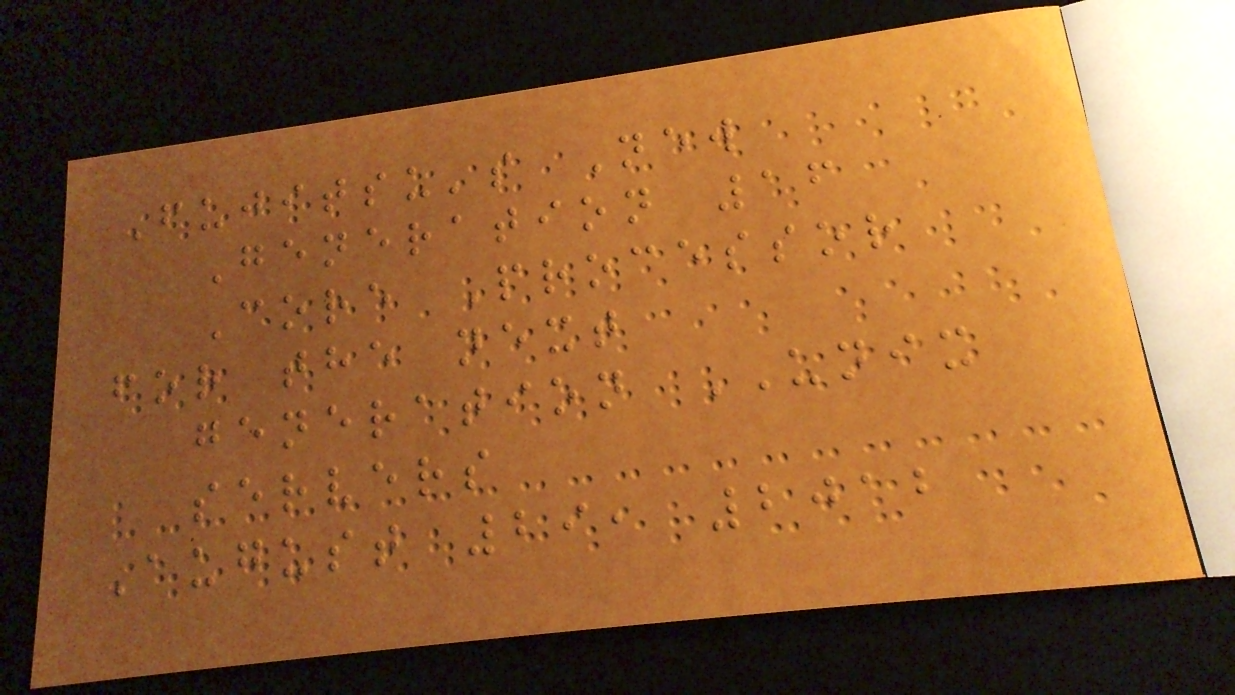Fujitsu's New
Generation 16
Core Processor
for the next
generation UNIX
servers
August 29, 2012
